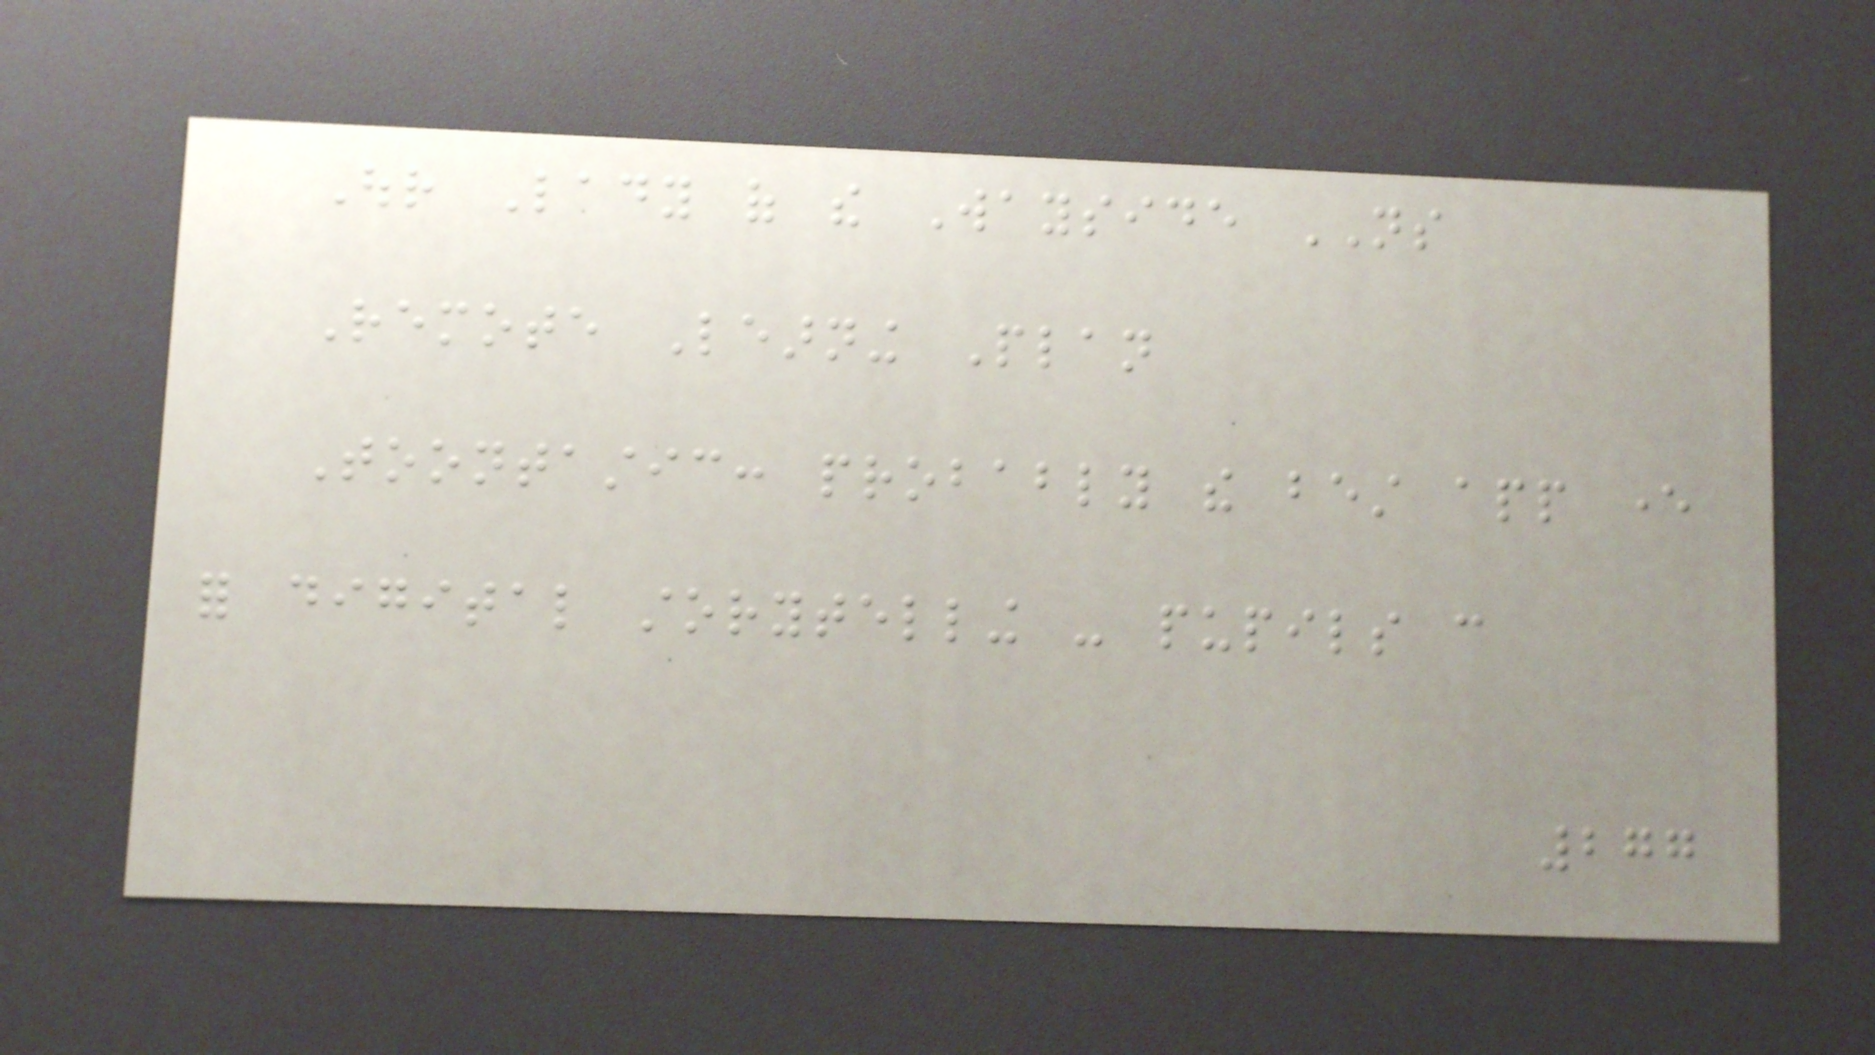Our Lady of the Wayside NS
Remote Learning Plan
Toontastic: probably the best app ever
for digital storytelling - pupils can
277
